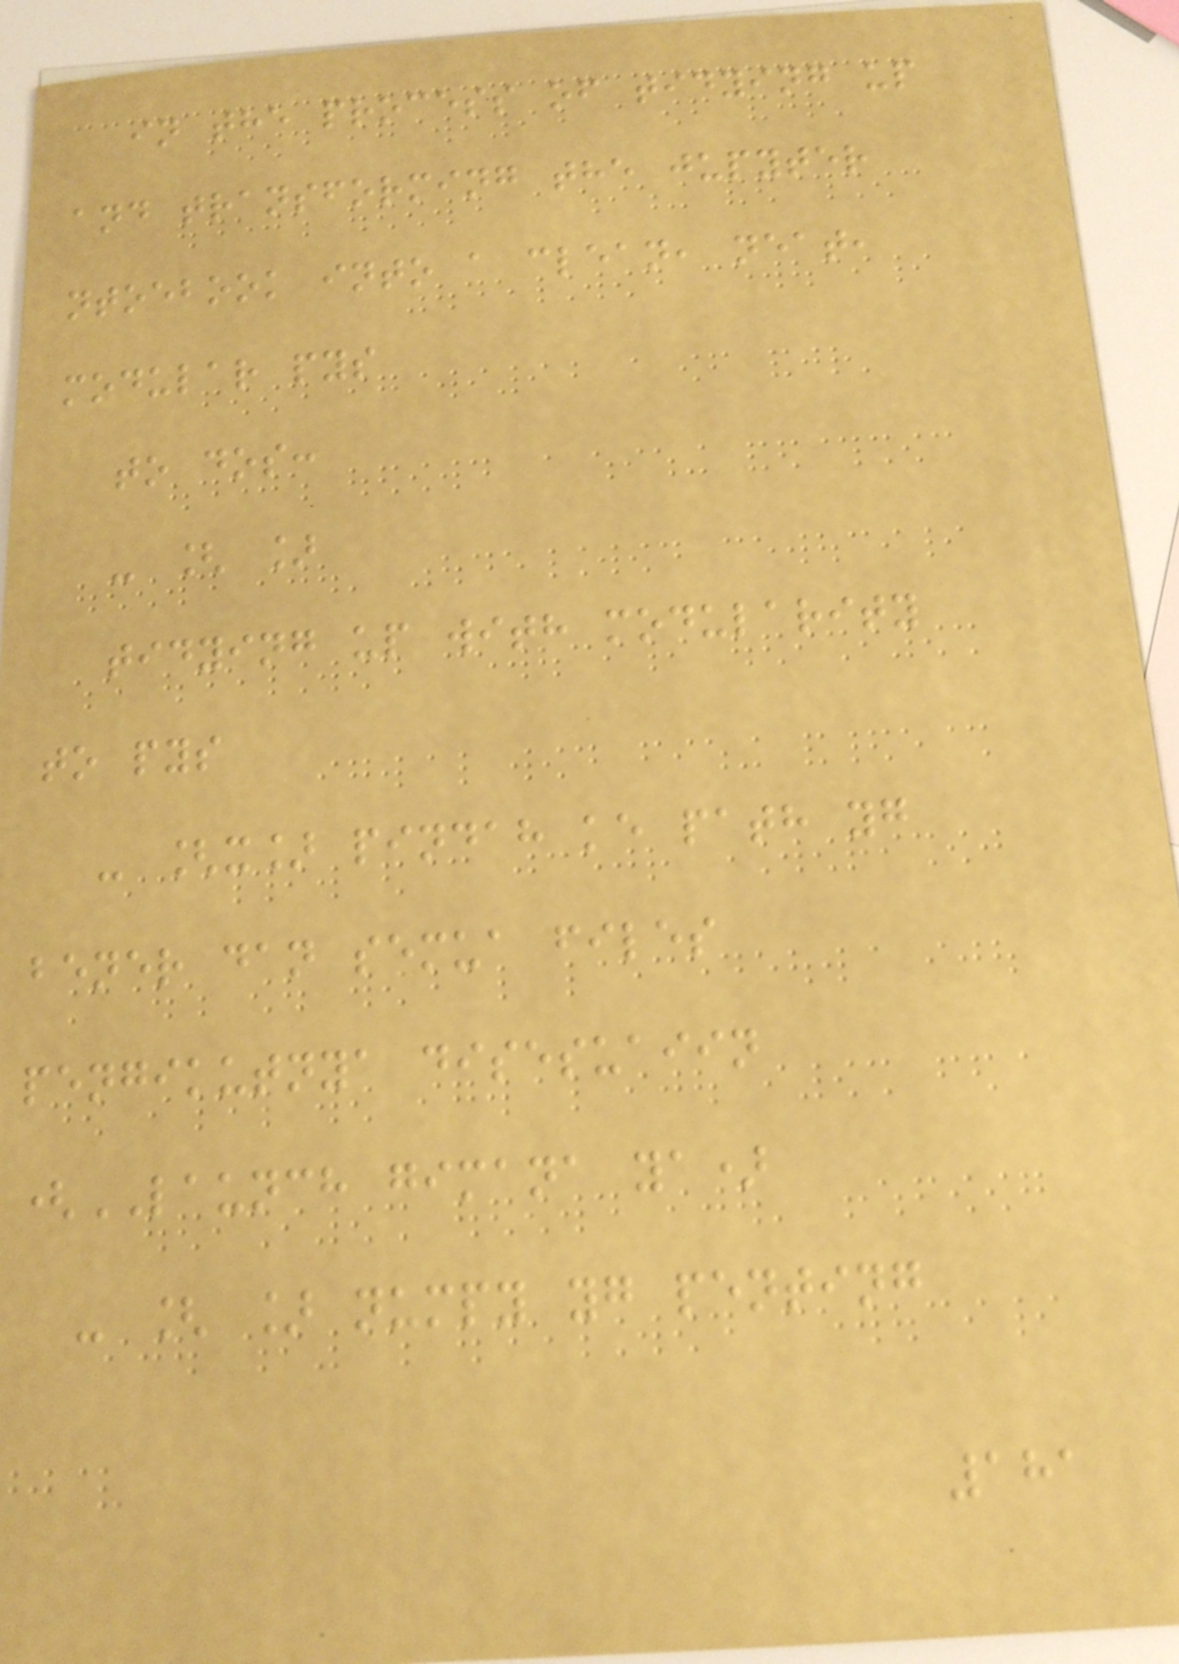in the process of tidying up
and transforming the jupyter
ntoebook into a clean, neat,
modular pys
to dos:
- [ ]
tidying up with modularity
to pys
- [x] pindah ke path yg
bener dan semua files
pengikutnya disesuaiin
(LAUNCH gimana ya)
- [ ] numpy yg penting
181
